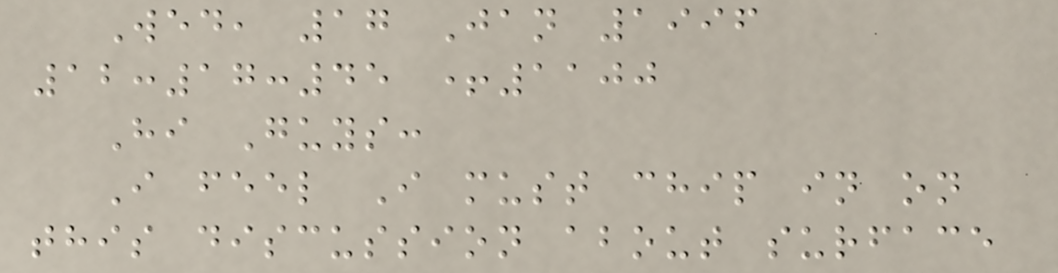Wed, 17 Jan 1996
12:17:45 +1100
Hi Guys:
I feel I must chip in on
this discussion about surface
